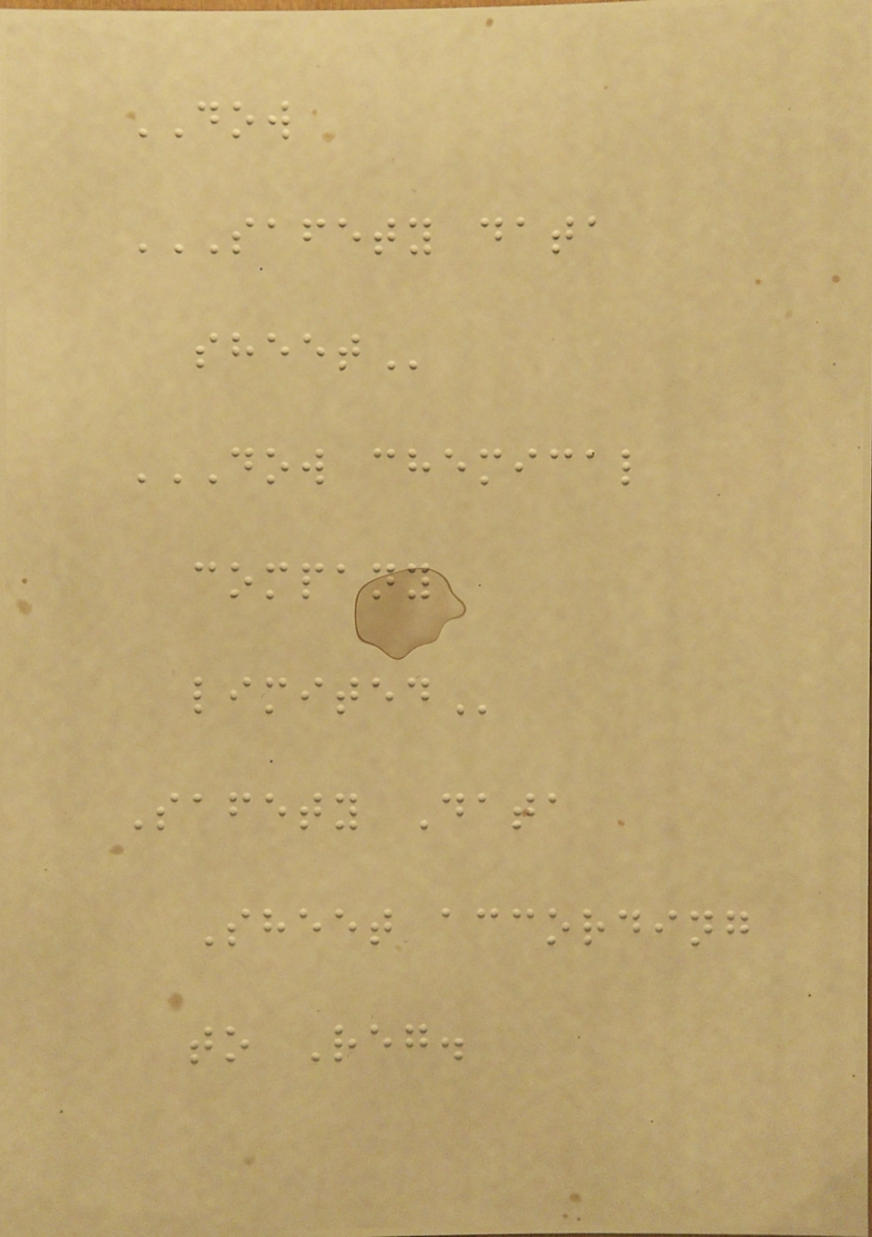DOW
SAFETY DATA
SHEET
DOW CHEMICAL
COMPANY
LIMITED
Safety Data
Sheet according
to Reg.
